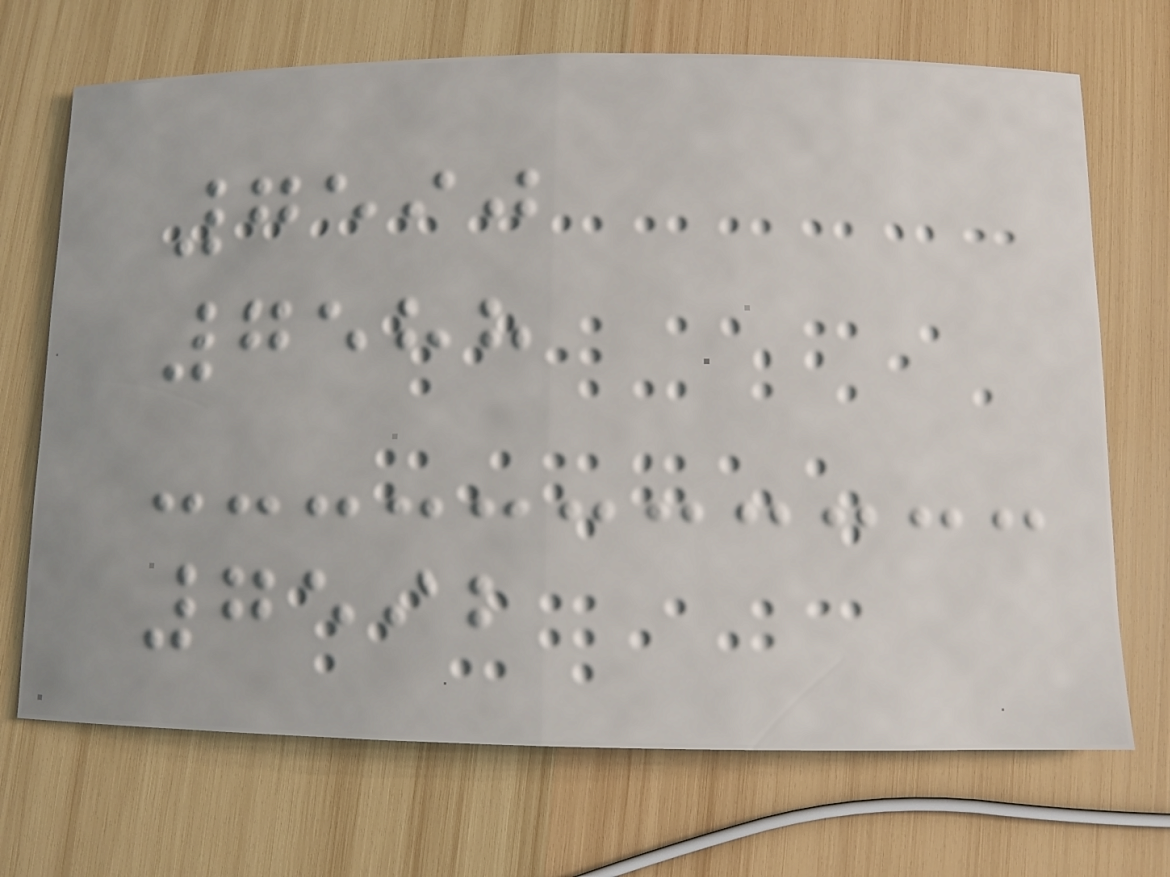7590
7588
7592
